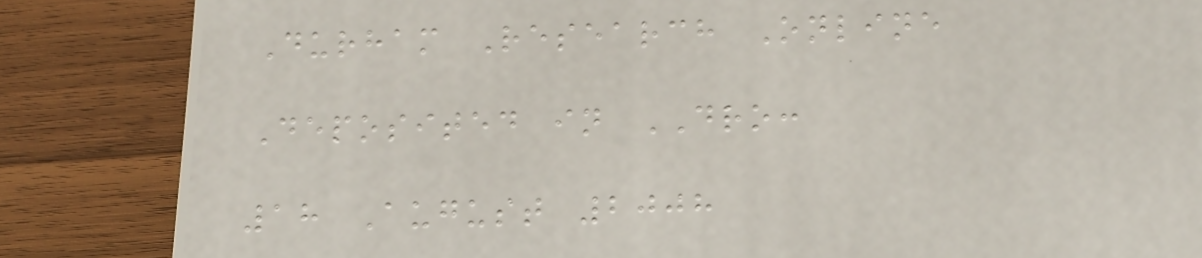Durham Research Online
Deposited in DRO:
18 August 2008
